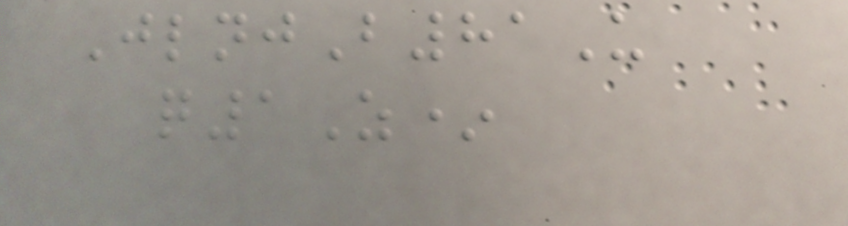JlnjB81U
q1Z*
